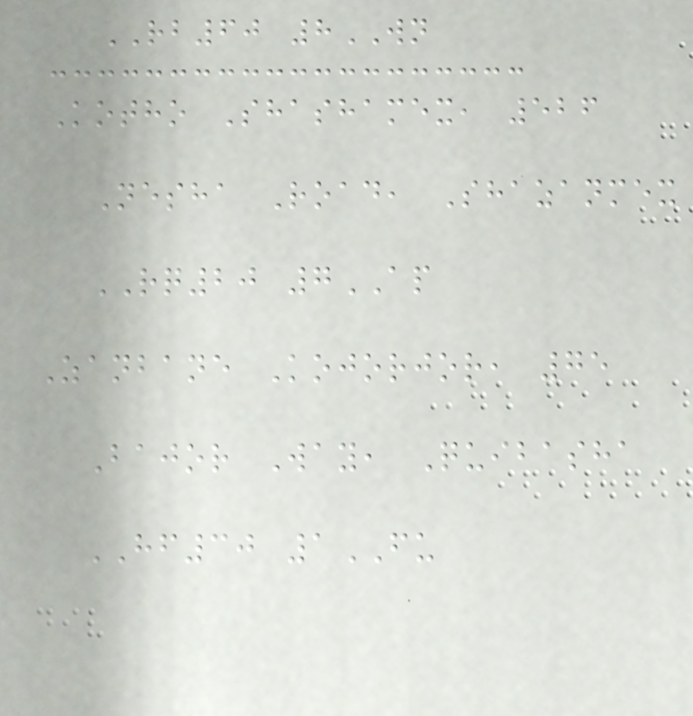RB60 8WN
Kotho Shashamex, 526
Nesha Road, Shazanmex
RQ20 7AP
Zanbane Kojorjor, 75
Bajor Way, Quibasha
HF30 1FU
